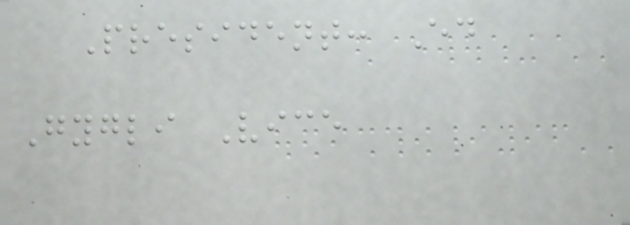President: Ed
Gygli Vice
